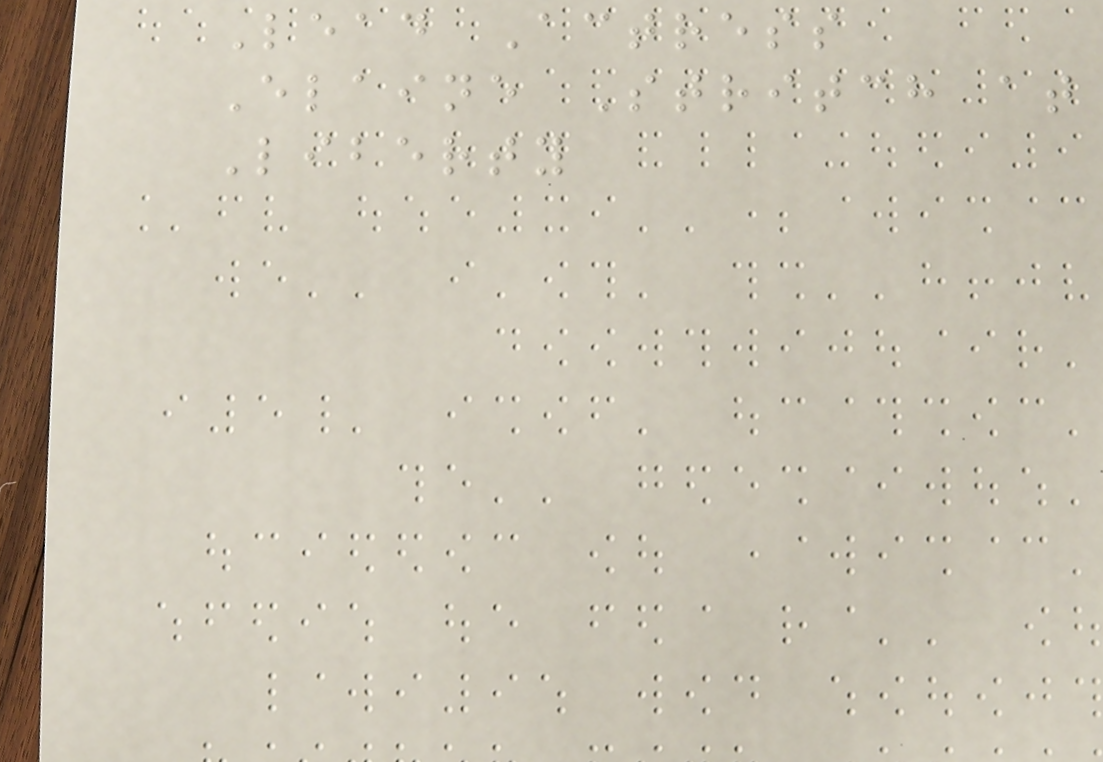Lead Actress
Elaine Stritch at
Liberty
